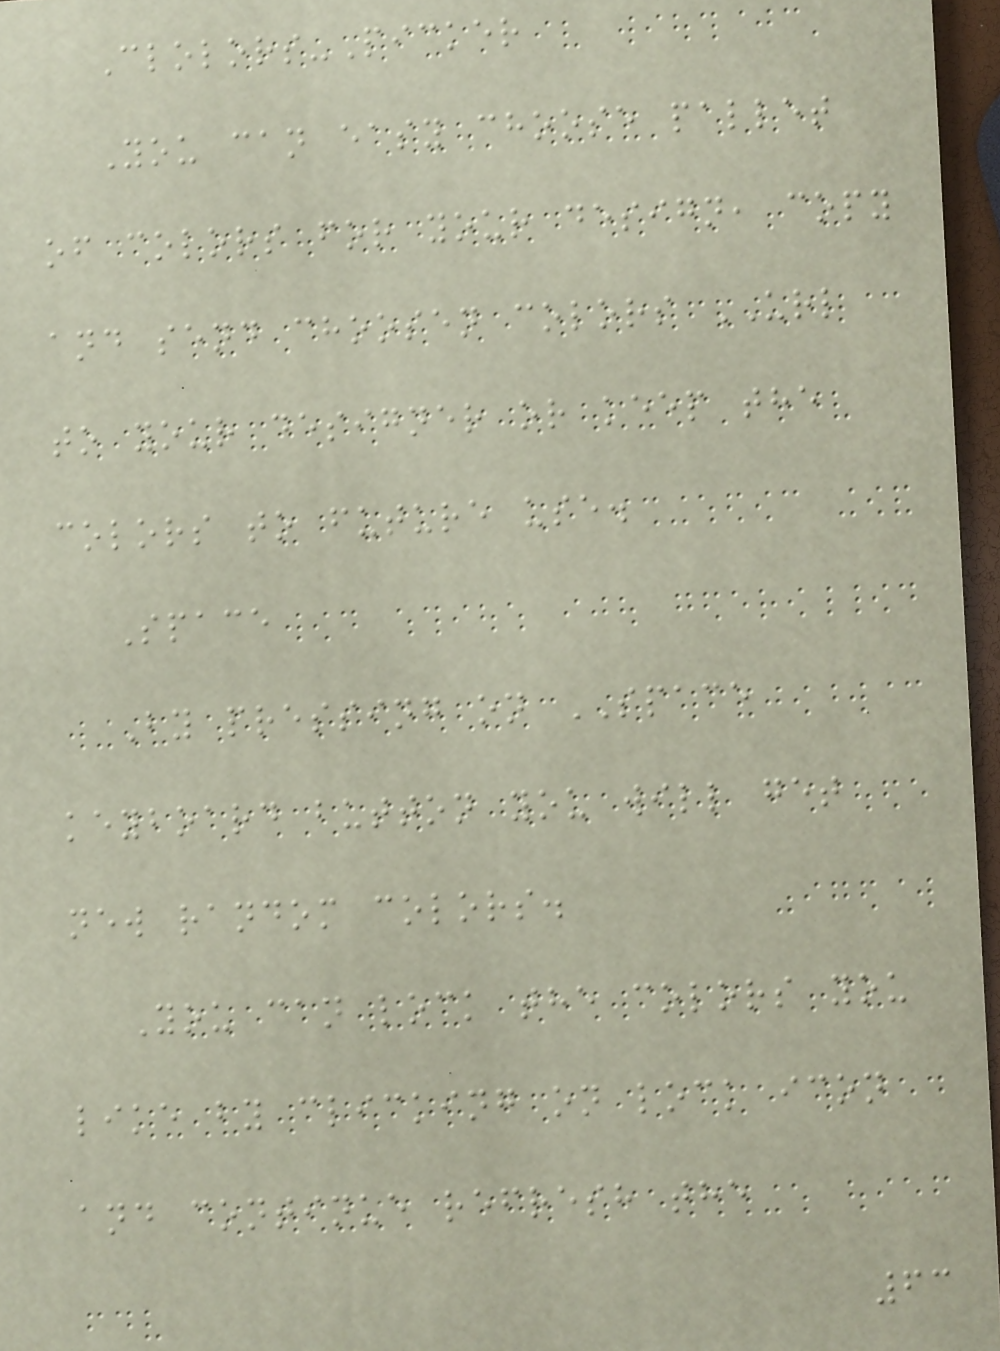Clolors-Picker
You can easy choose pallet
of colors for your design, copy
and send choosen colors URL
to your designer or keep the
colors to future use.
Space
By pressing on SPACE
keyboard button you will get
new random colors.
You can lock the colors you
like by clicking on lock icon
and continue refresh the
63
